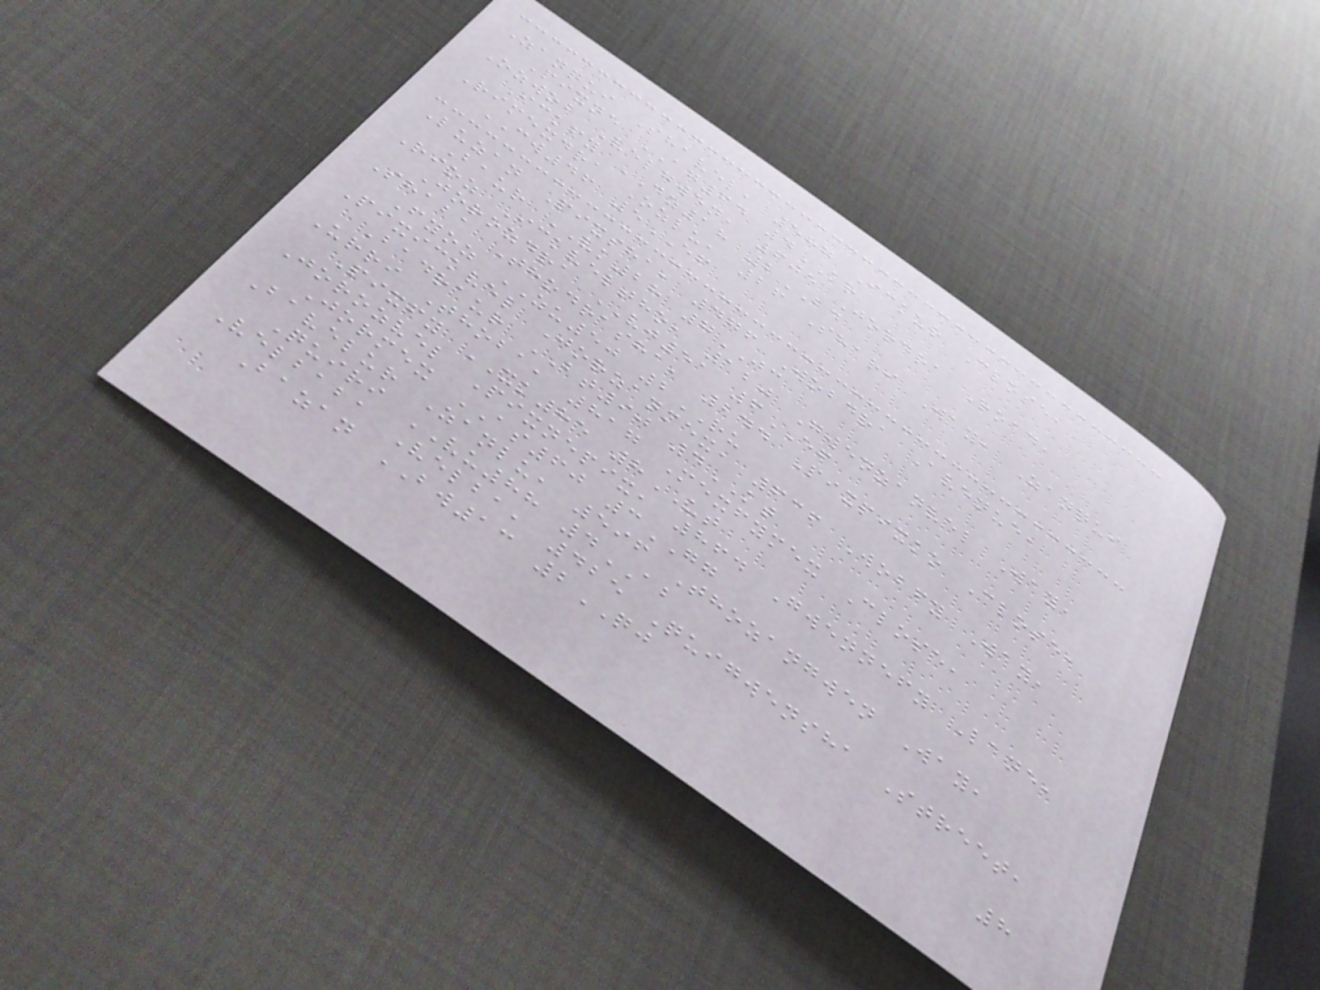Zanqui Shavel, 587 Ickur Close,
Pixne AG64 4KR
Ozwob Velgwen, 605 Jordra Road,
Ickfy DZ18 2BD
Rimexdra Ozlu, 26 Shari Way, Zanqui
CW46 5EF
Luzan Pixsha, 476 Wobdra Avenue,
Baur VK28 7JC
Rioz Ickveltho, 120 Gwenzanvel Way,
Jorozdra VJ51 6EF
Shaba Thodrasha, 244 Pixpixko Close,
Fyoz ZU50 2RU
Pixickvel Jorzanmex, 636 Wobfy Way,
Badraur BT90 4KT
Urri Thoba, 817 Mexfymex Close,
Pixfy XK85 8UT
Jorozvel Pixnepix, 864 Gwennefy Lane,
Jormex AS60 3GG
Bavelur Zanlu, 596 Thozangwen Way,
Quiri VU88 4AB
Velbaba Velba, 425 Quigwensha Street,
Bazan BW13 2QJ
8
